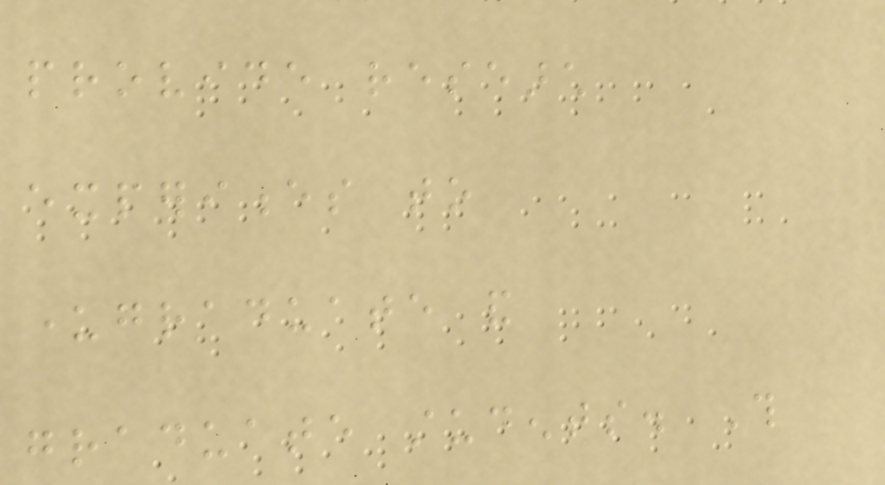provide research
experiences to
undergraduate and
graduate students. This
